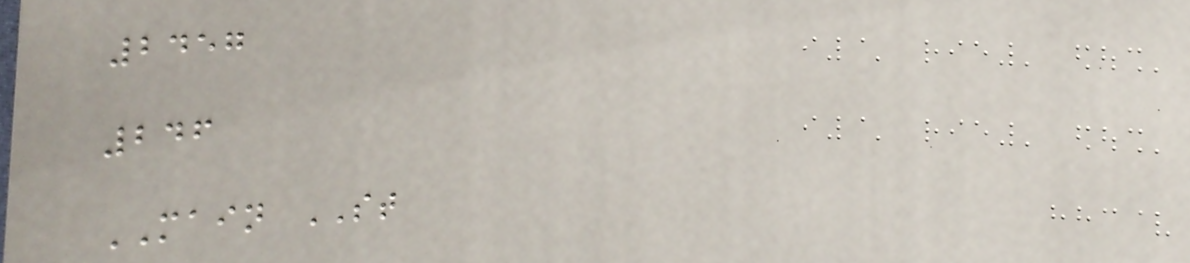2457
246
MAIN ST
